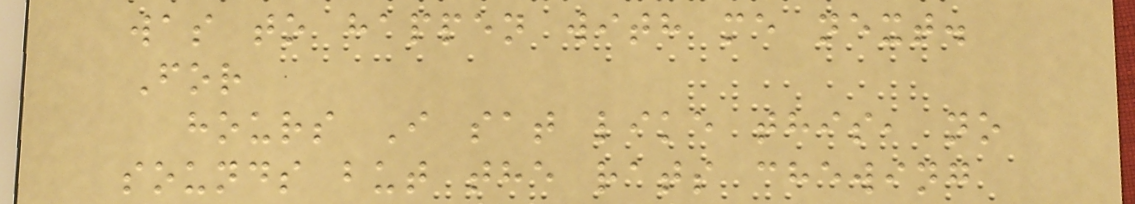was to happen with me next.
For
hours I sat like this, no
sounds but the rats chewing
